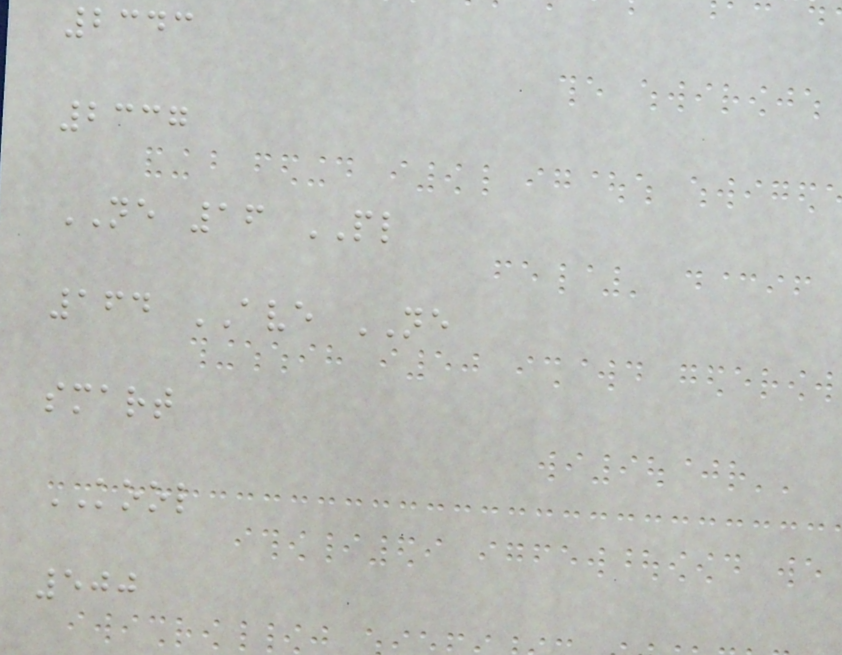2343
2337
NE 16 PL
164 AVE NE
smart
KOOL
500
